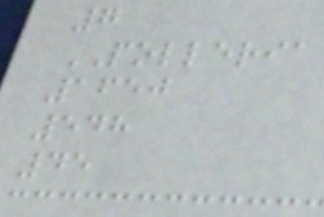7
POLLERIA
1650
548
45
